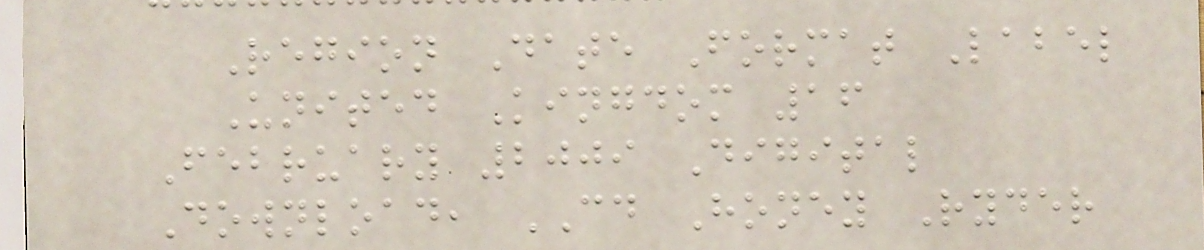Region Date Format Label
United Kingdom 16
February 2009 Digital
Download, CD Honey Ryder
